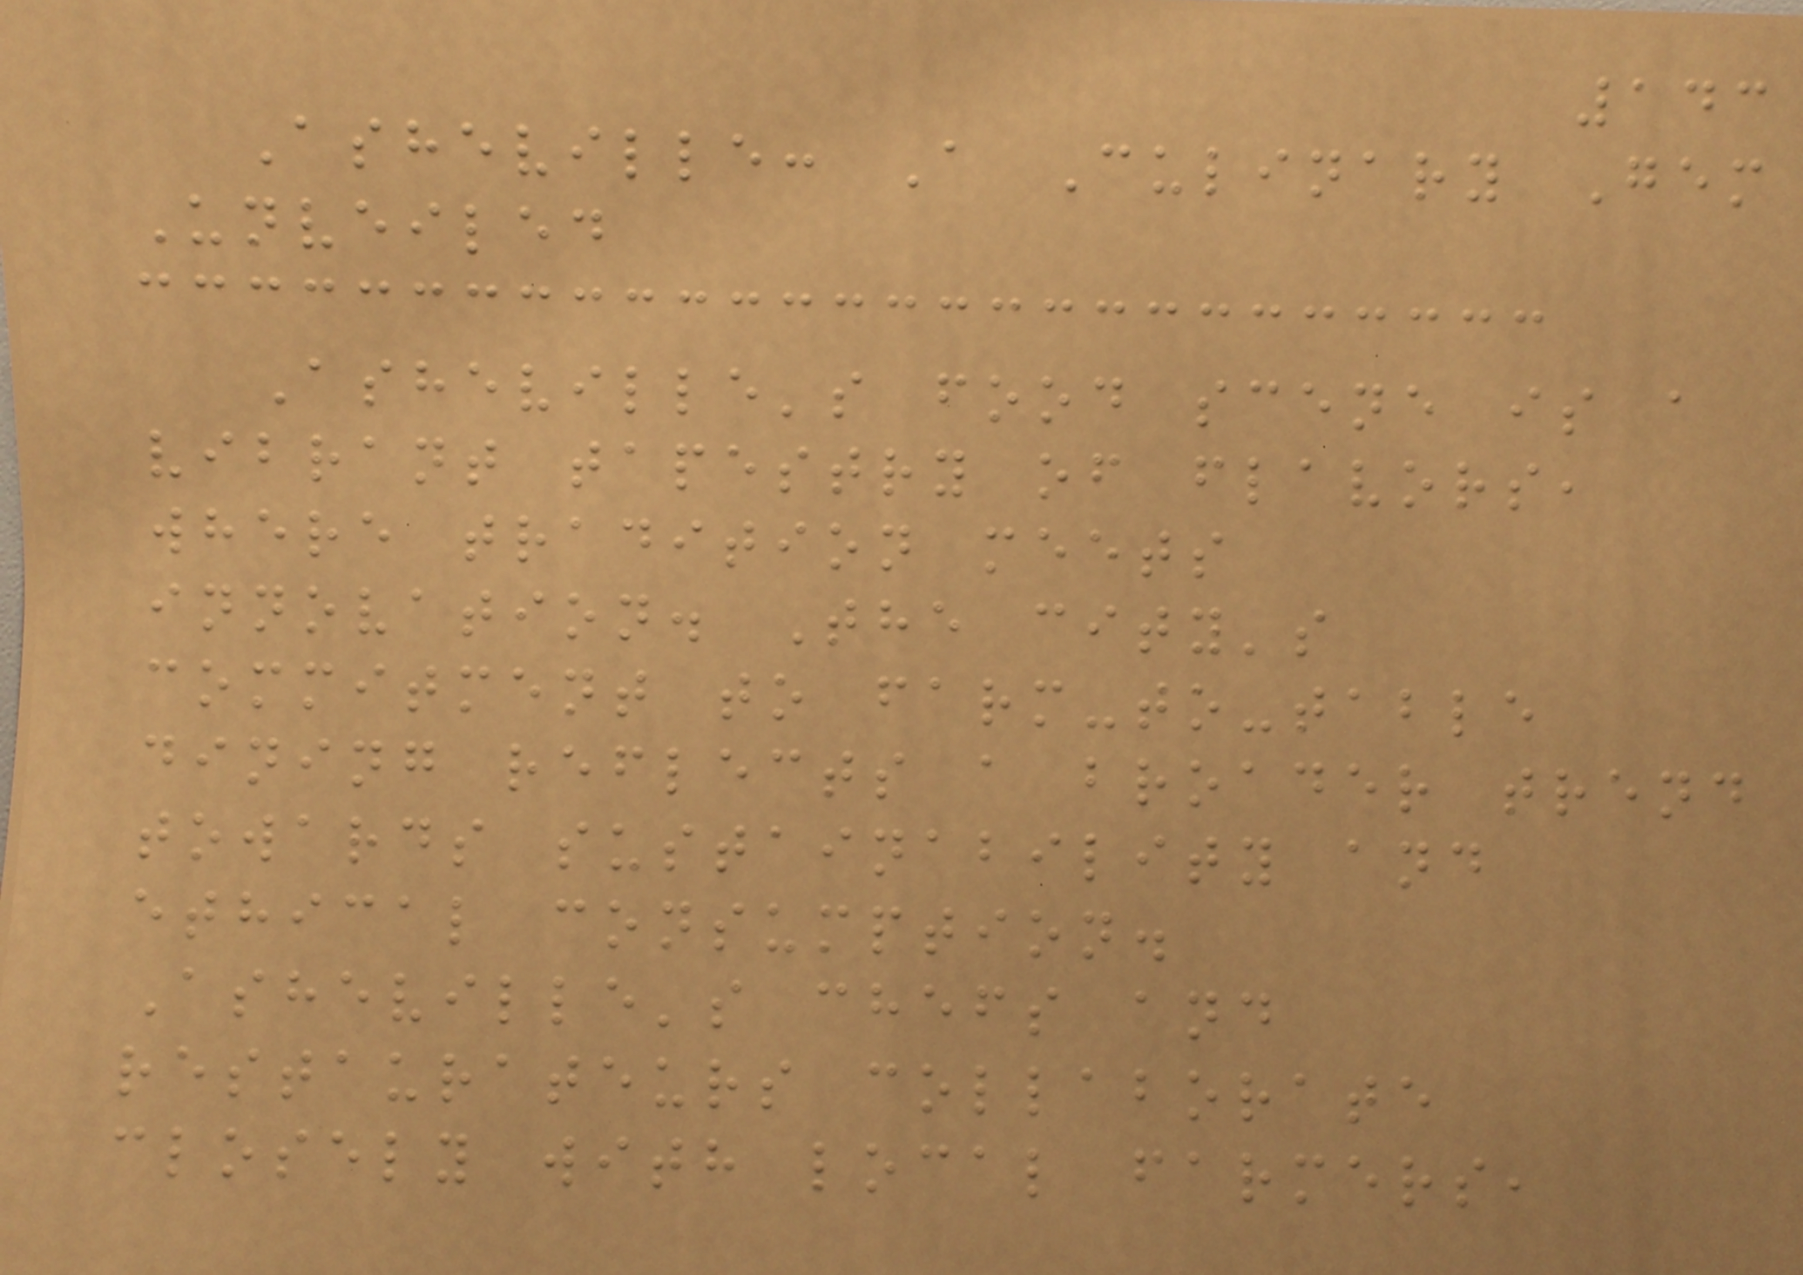143
Asheville: A Culinary Gem
Unveiled
Asheville's food scene is a
vibrant tapestry of flavors,
where tradition meets
innovation. The city's
commitment to farm-to-table
dining reflects a broader trend
towards sustainability and
ethical consumption.
Asheville's chefs and
restaurateurs collaborate
closely with local farmers,
